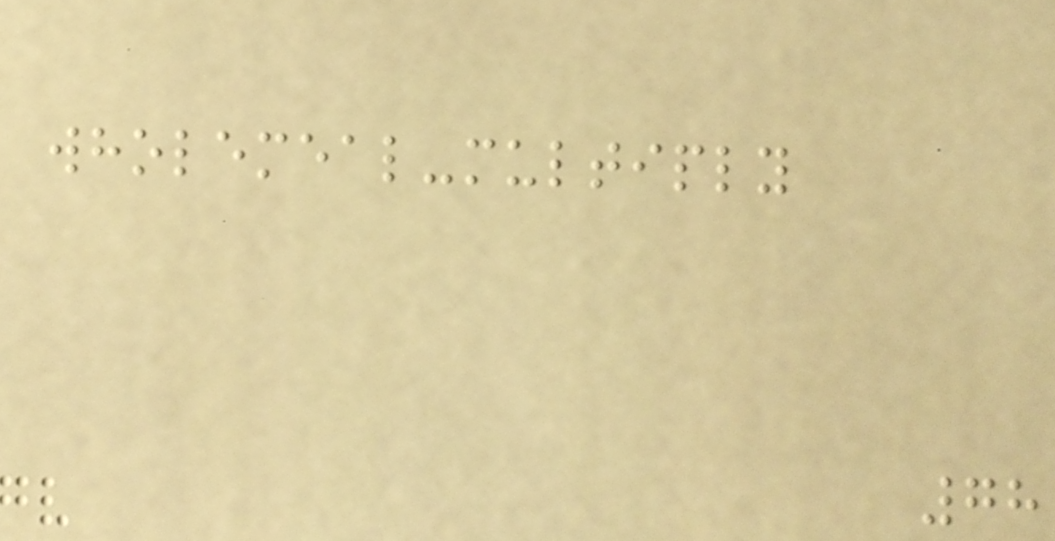wholemeal-multiply
78
